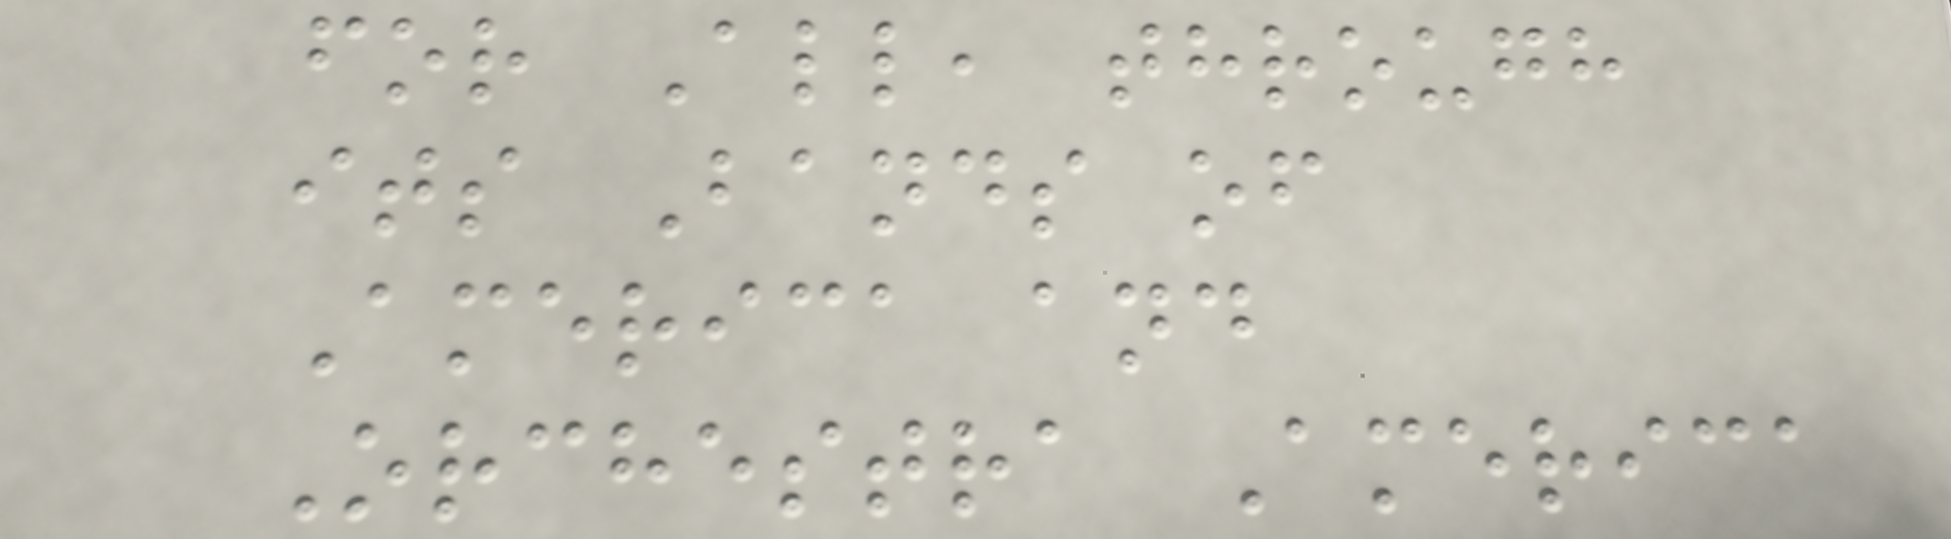for All, through
its Bands of
America and
Orchestra America
